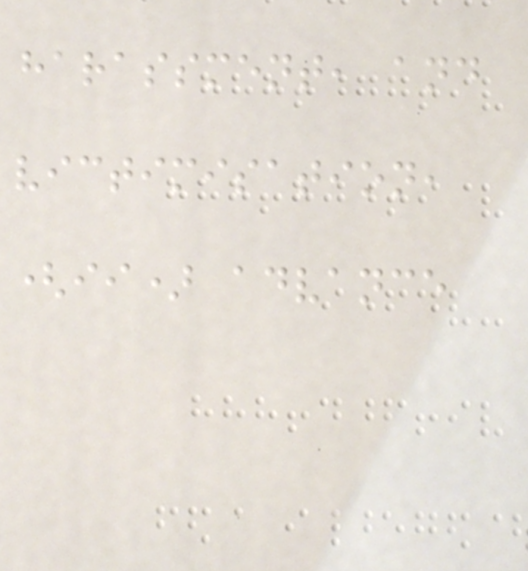harassment, and
victimisation,
(ii) advance
